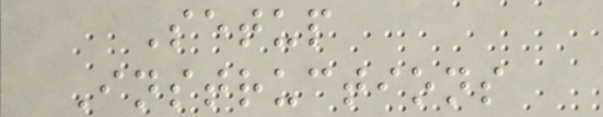Setup
Instructions
